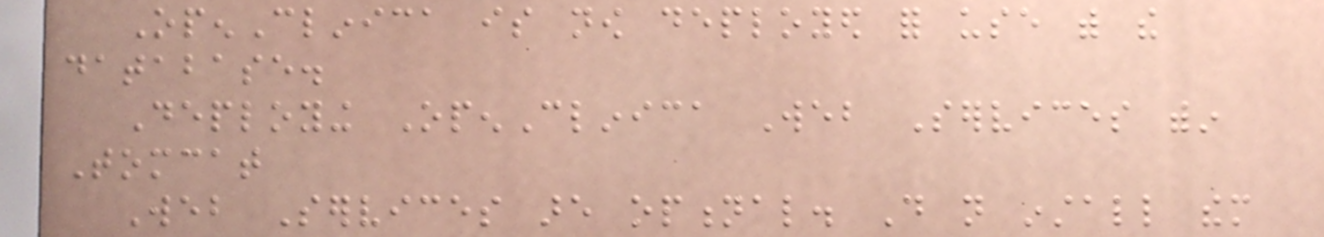OpenClinica is now deployed for use with the
database.
Deploying OpenClinica Web Services within
Tomcat
Web Services are optional. Do not install them
